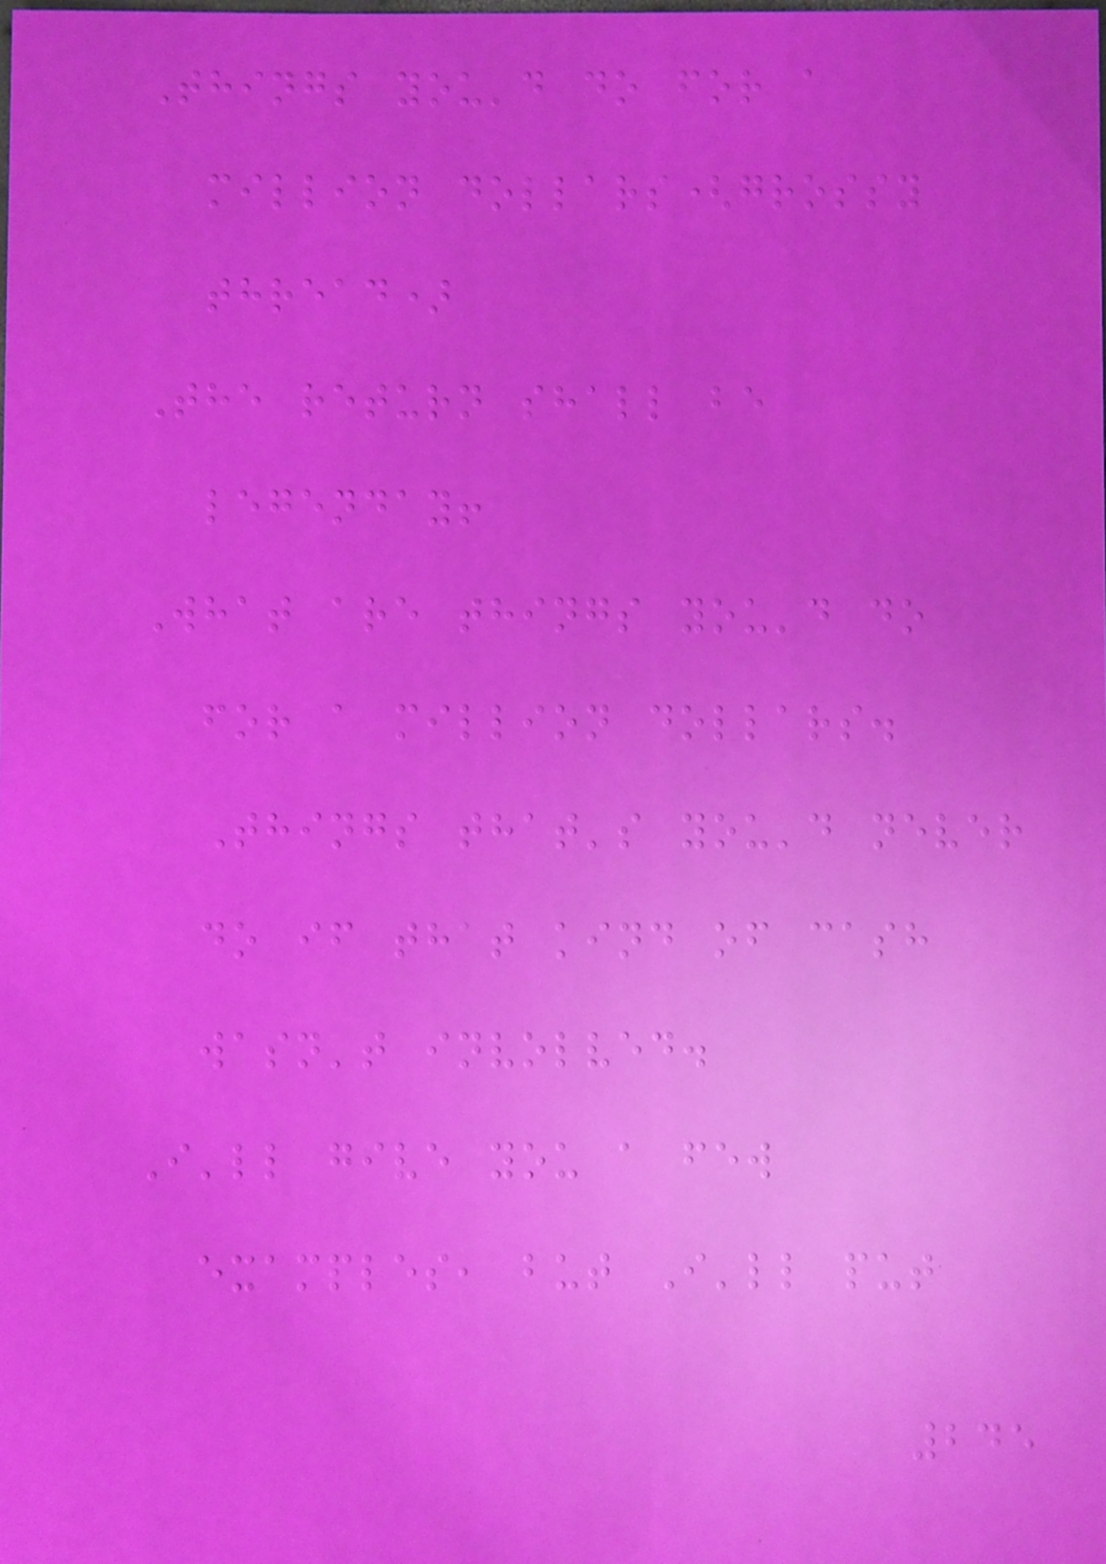Things you'd do for a
million dollars(grossy
thread)
The return shall be
legenday!
What are things you'd do
for a million dollars.
Things that's you'd never
do if that kind of cash
wasn't involved.
I'll give you a few
examples, but I'll put
245
